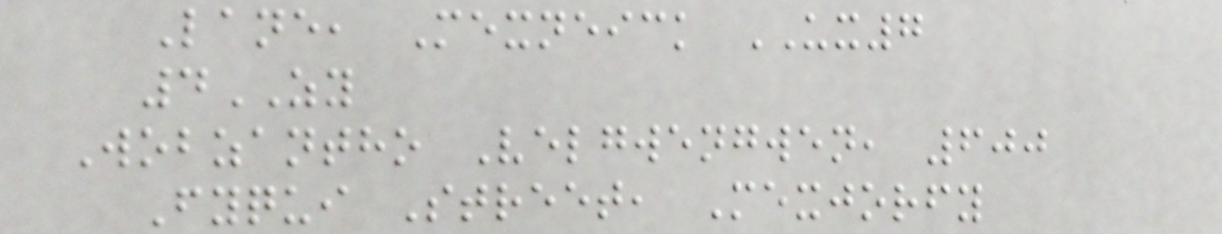Lane, Mexneick UX7
4ZY
Wobzantho Velgwengwen, 600
Fyqui Street, Mexjorfy
